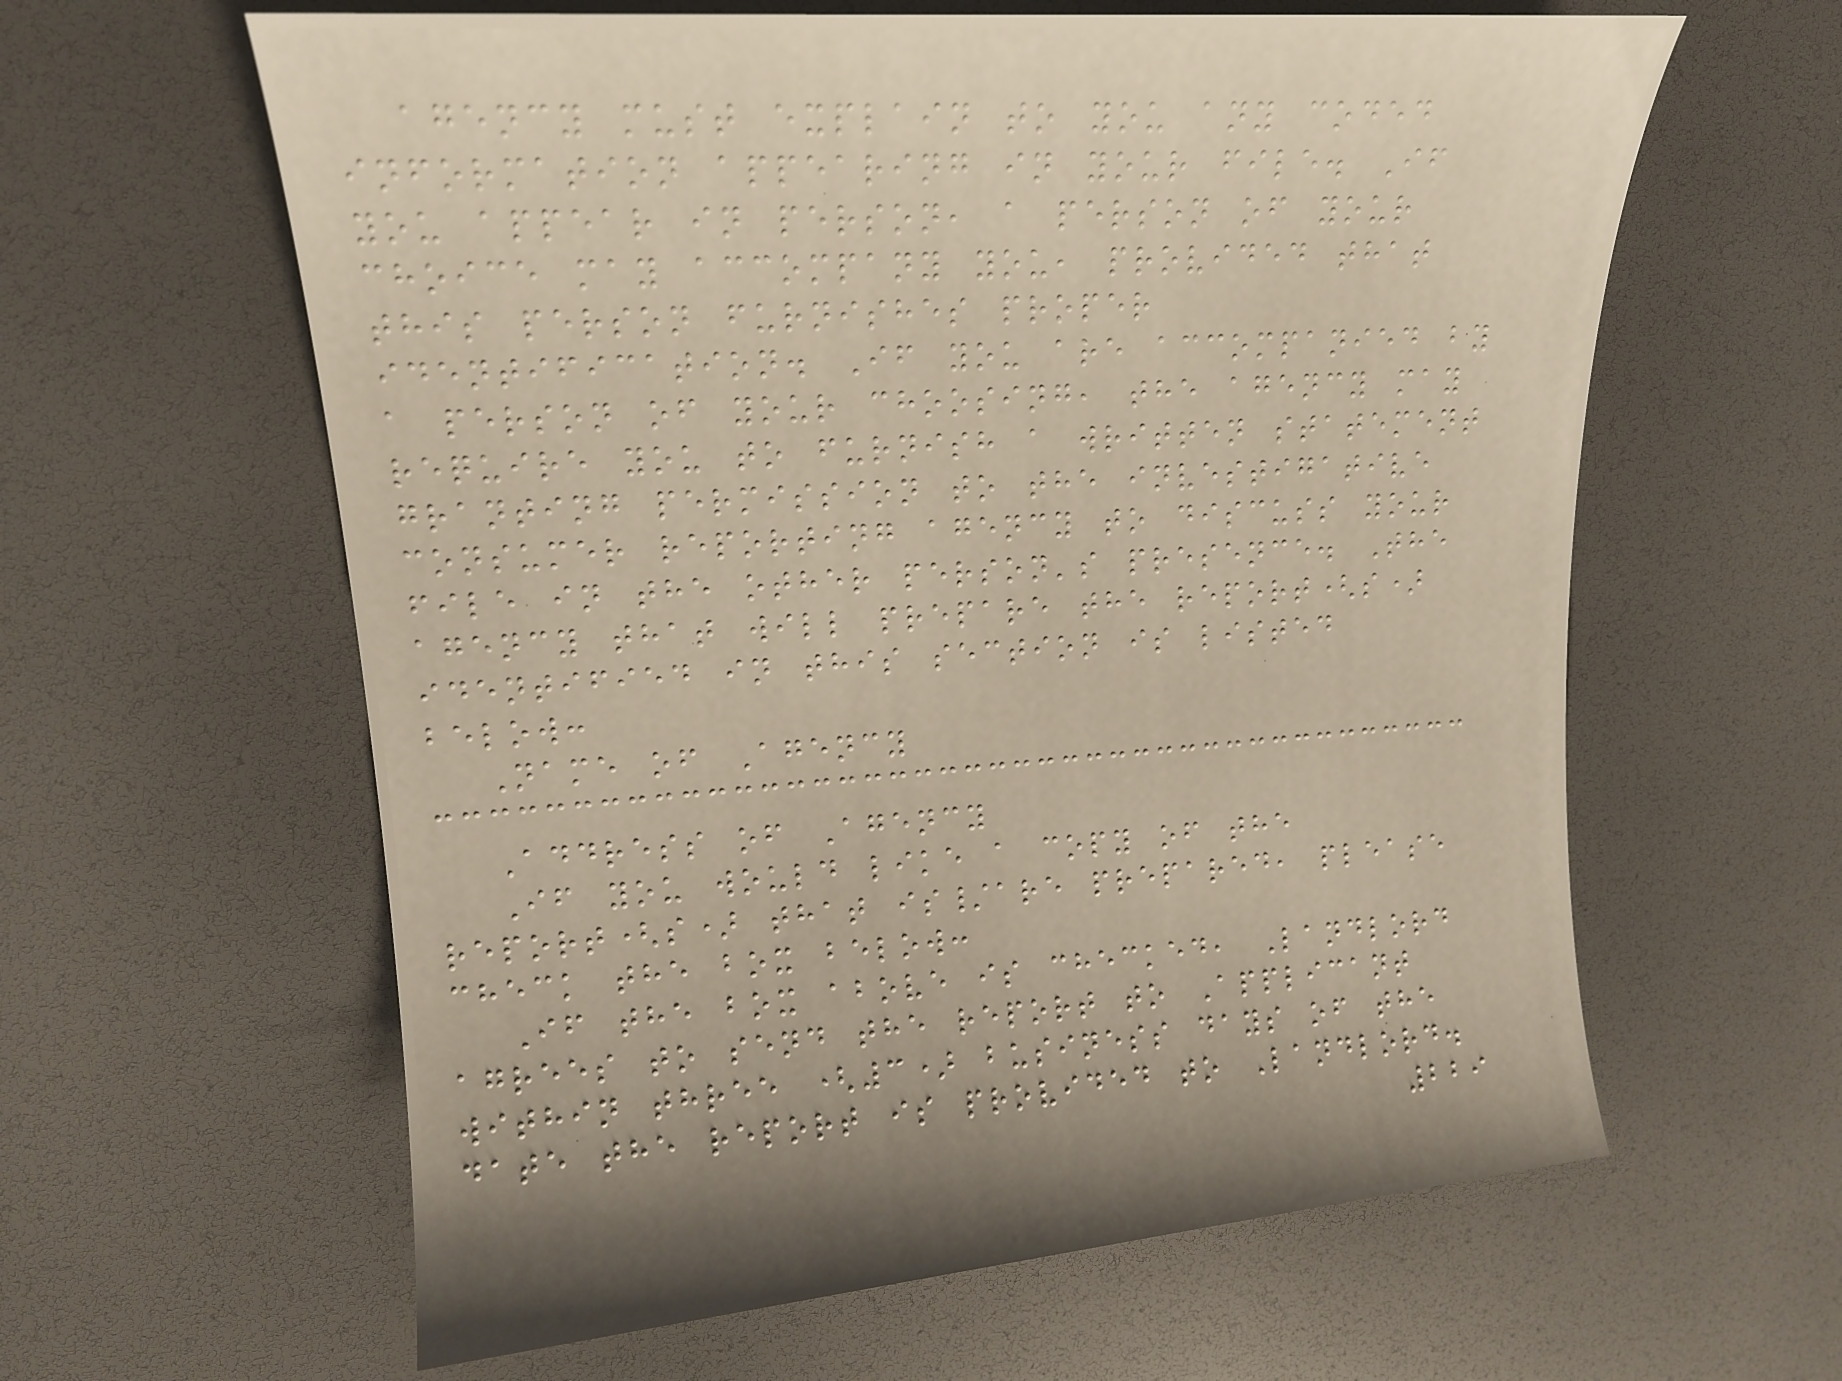agency must explain to you any coded
information appearing in your file. If
you appear in person, a person of your
choice may accompany you, provided that
this person furnishes proper
identification. If you are accompanied by
a person of your choosing, the agency may
require you to furnish a written statement
granting permission to the investigative
consumer reporting agency to discuss your
file in the other person's presence. The
agency that will prepare the report(s)
identified in this section is listed
below:
Name of Agency
Address of Agency
If you would like a copy of the
report(s) that is/are prepared, please
check the box below:
If the box above is checked, Landlord
agrees to send the report to Applicant
within three (3) business days of the
date the report is provided to Landlord.
229
